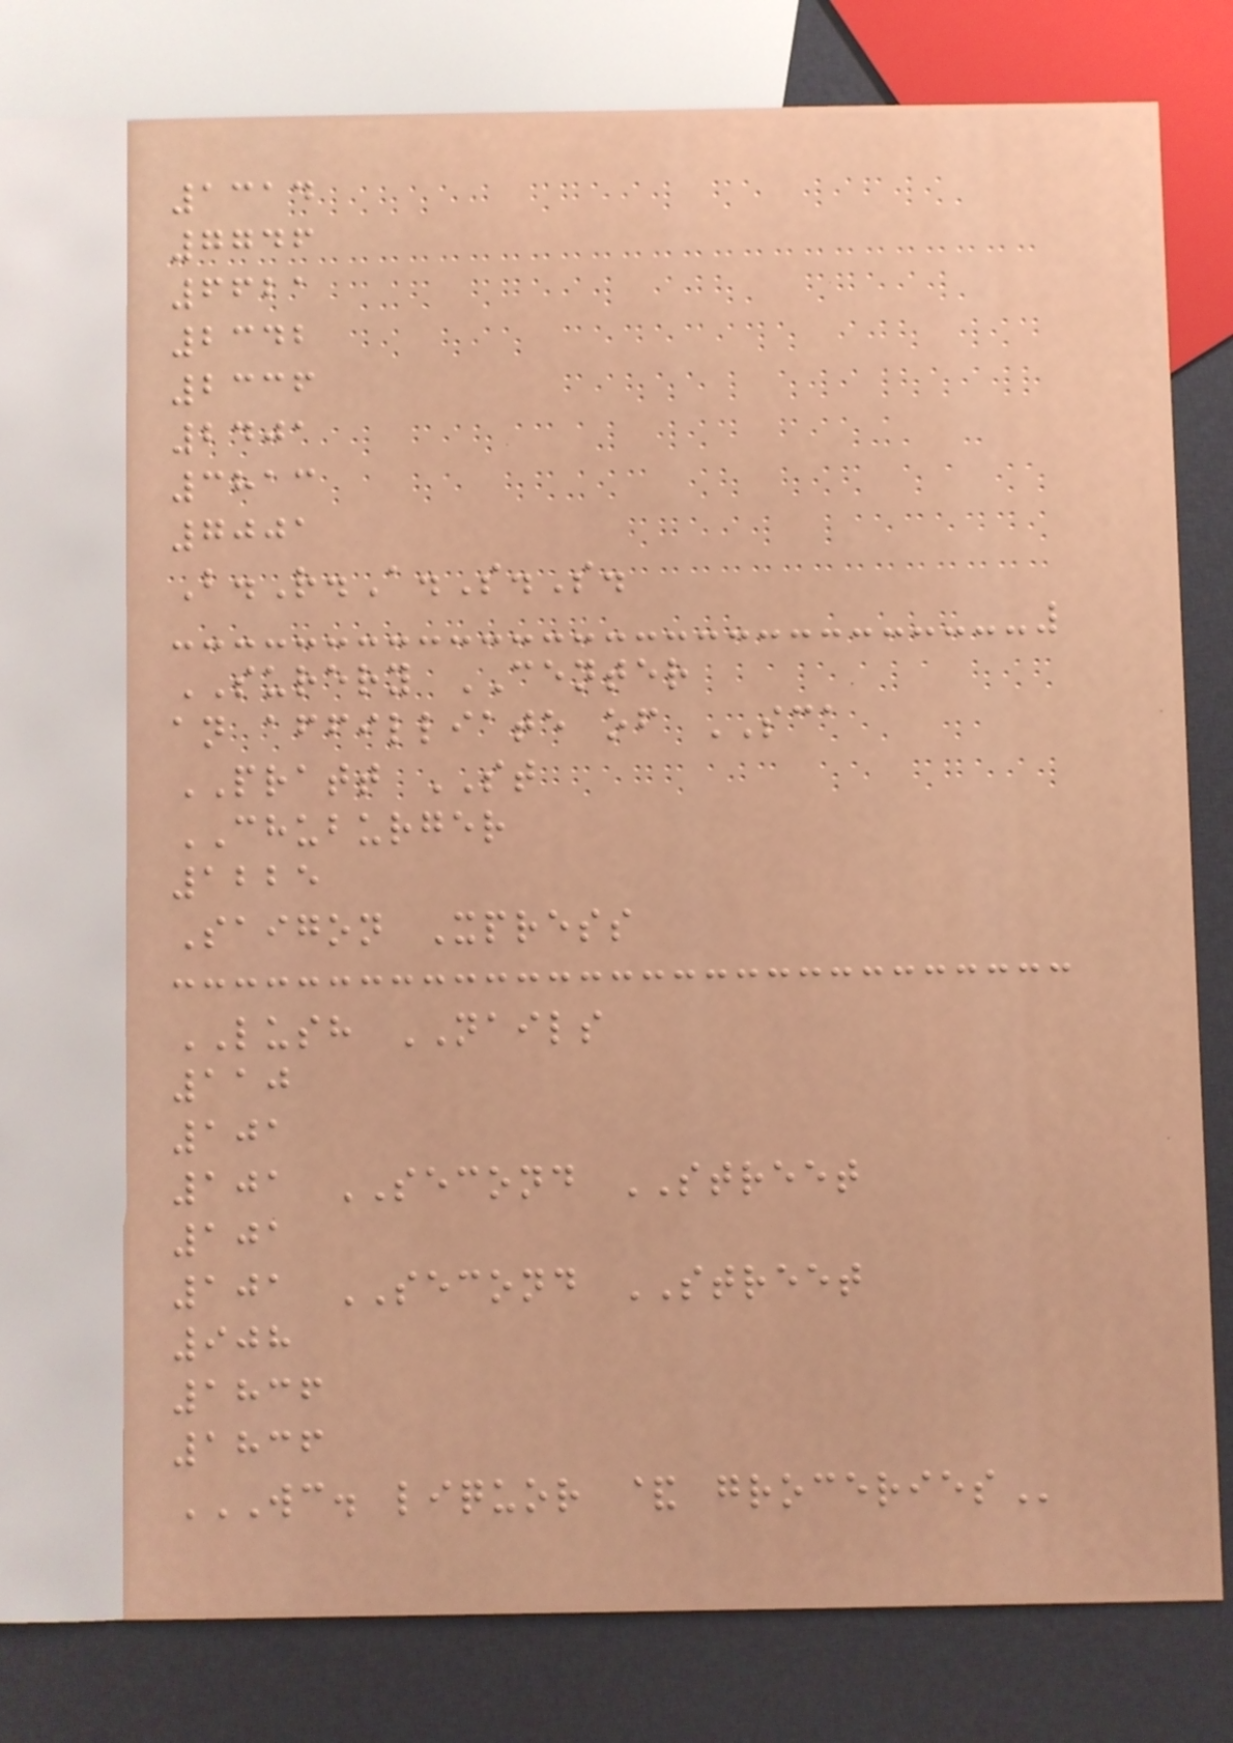1314
7746
6621
2342
2336
2401
3813
7001
B.R.A.S.S.
SURERY CENTER
an affilliate of SCA
PRATT ST
CHUBURGER
1225
Saigon Xpress
LUSH NAILS
110
101
101 SECOND STREET
101
101 SECOND STREET
908
1836
1836
WC. LIQUOR & GROCERIES
